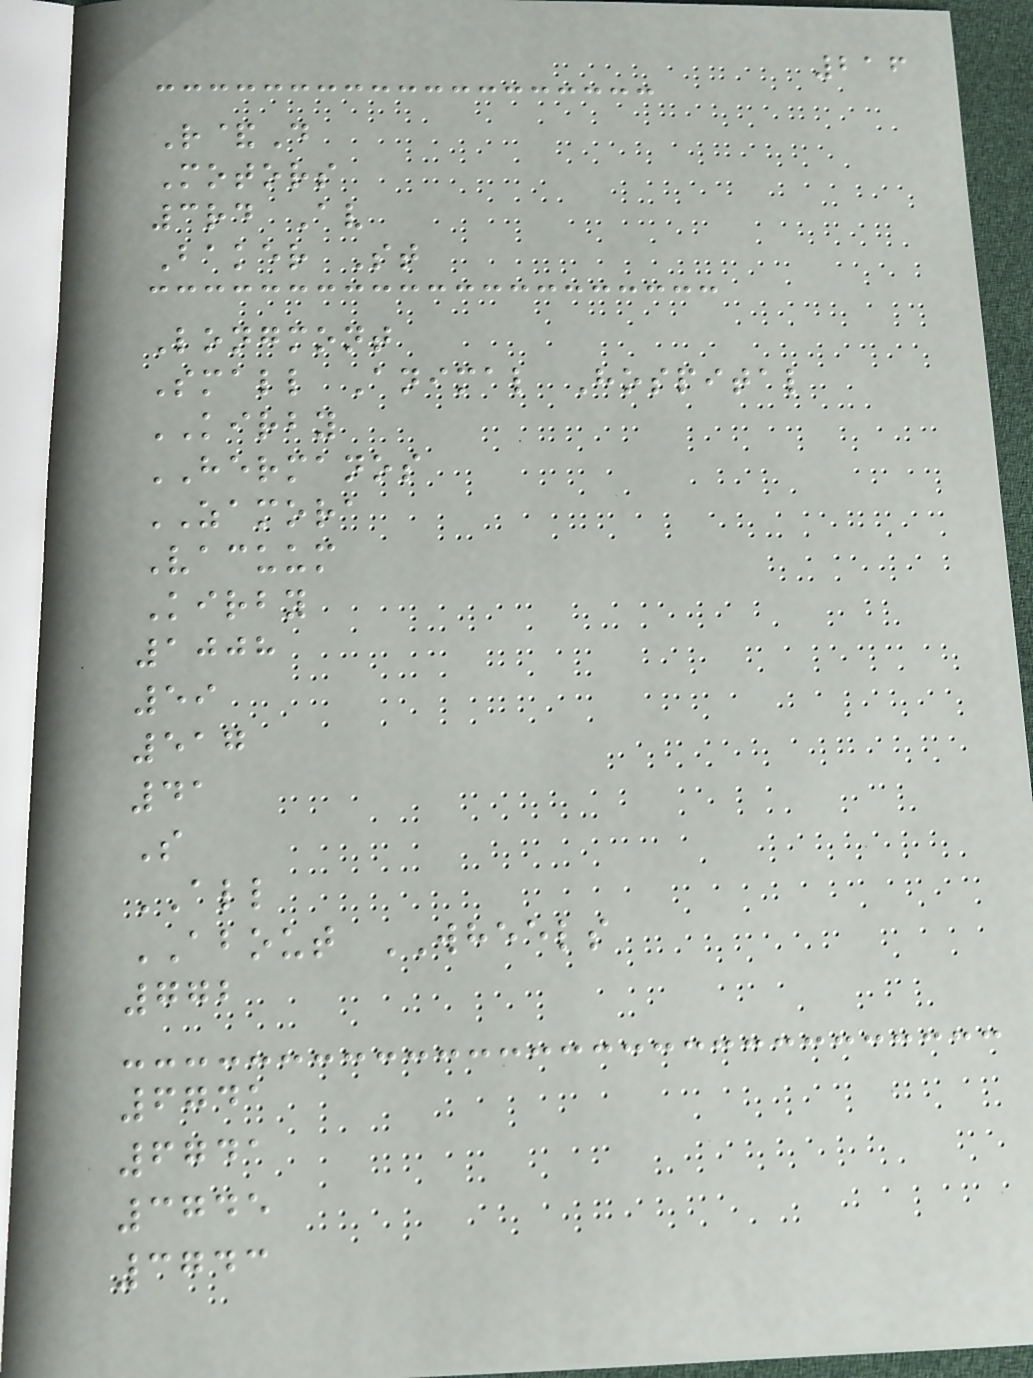216
R&D
Motors
3rd Av
Baker St
Longmont
Small Animal Hospital
KIRBY
HERMANOS
ZAMORA
Vacuum
Kirby
1008
59
517
41
S
ALL
ABOUT WHEELS
772
6741
6741
3745
3743
